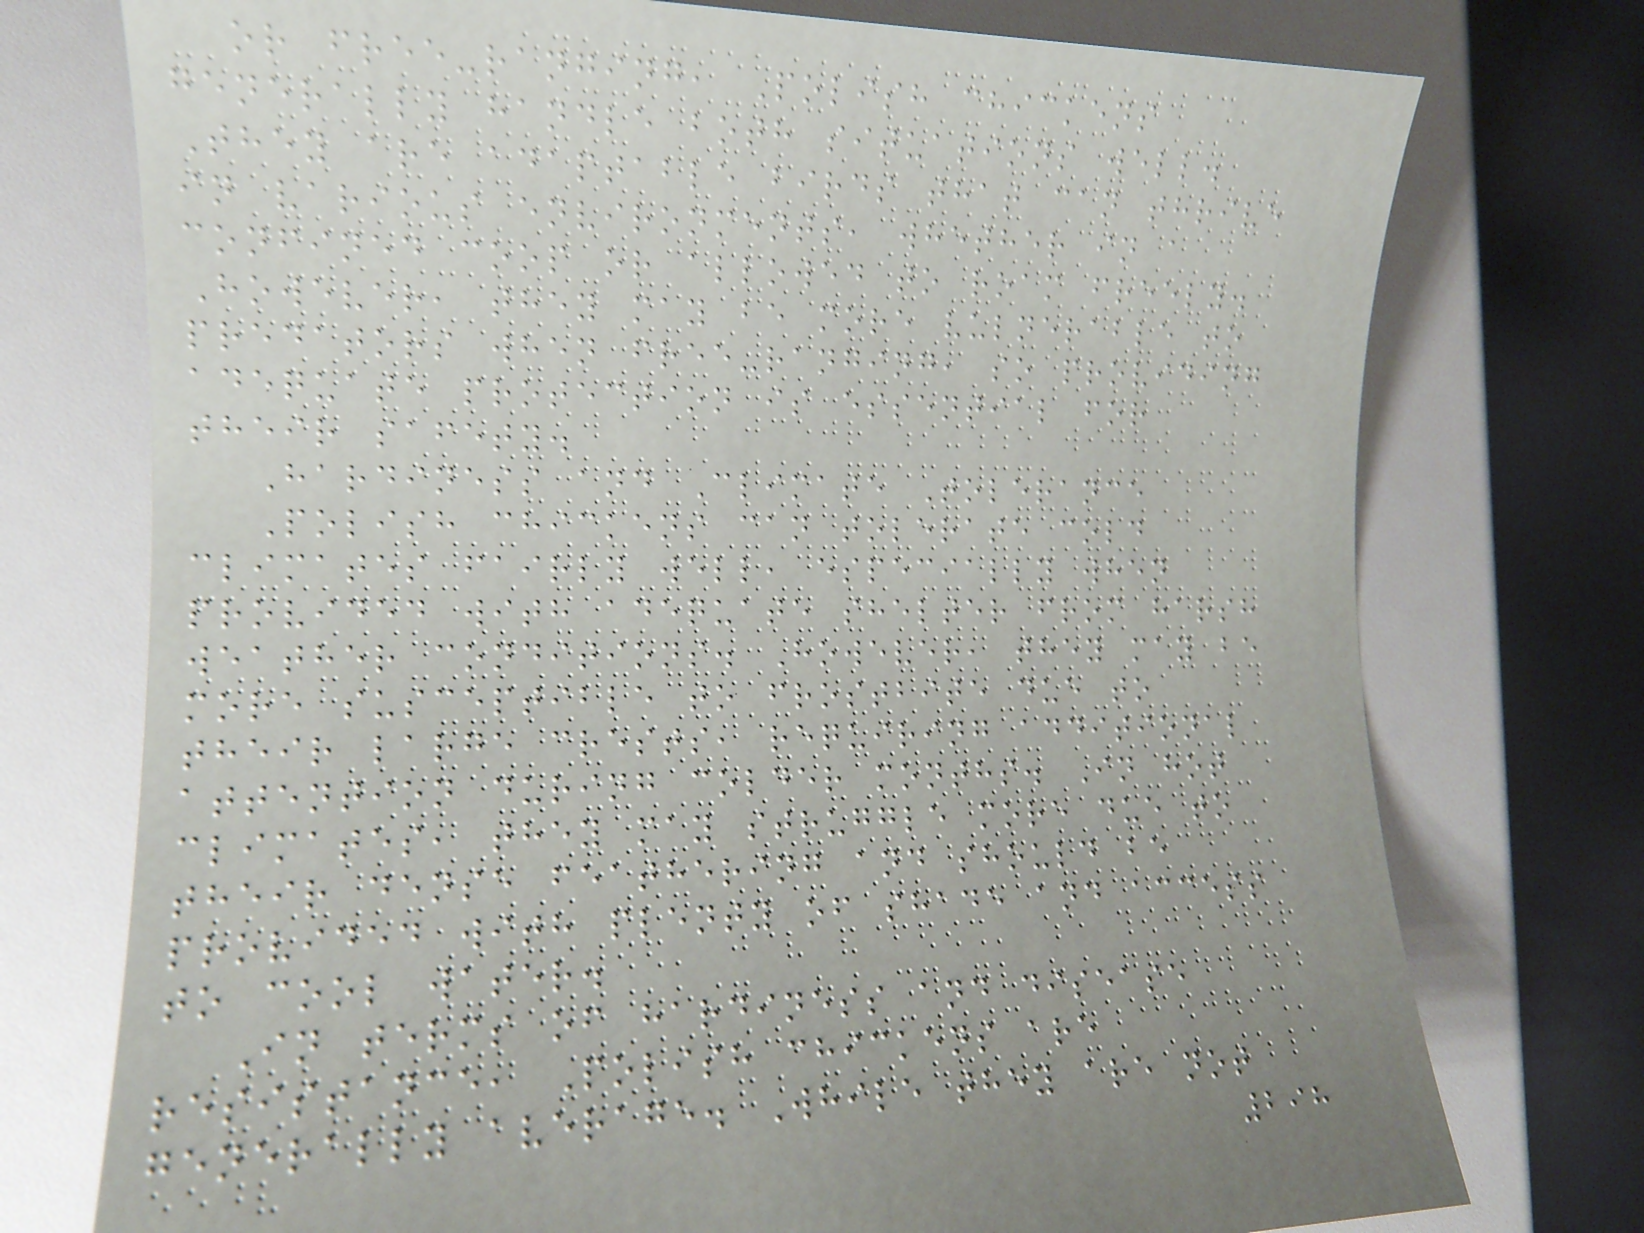or free-ranging, Polish chickens
generally handle both situations well.
They are adaptable birds that can thrive
in various environments, whether in a
confined coop or allowed to roam freely.
However, they may be more vulnerable to
predators when free-ranging, so providing
adequate protection is essential for
their safety.
Hardiness and Climate Tolerance
Polish chickens can tolerate cold
climates fairly well, especially when
provided with adequate shelter from harsh
weather conditions. However, they may be
more susceptible to frostbite due to
their large crests, requiring additional
attention during colder months. In hot
climates, they may struggle more due to
their dense feathering and should be
provided with plenty of shade and access
to cool water.
In terms of hardiness and disease
resistance, Polish chickens are
generally average. While they are not
298
